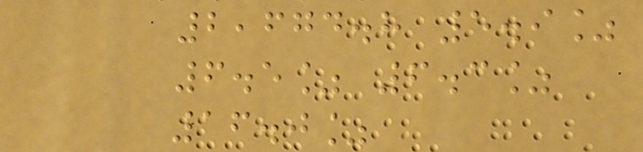2,674.8 5.9%
6.5% 6.3%
16.0%
